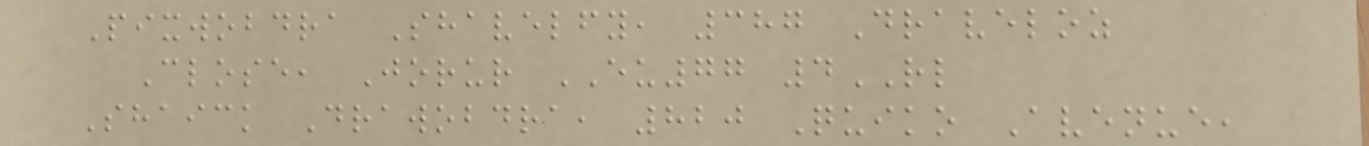Pixwobdra Shavelfy, 387 Draveloz
Close, Jorur EU77 4RL
Shaick Drawobdra, 820 Quiko Avenue,
